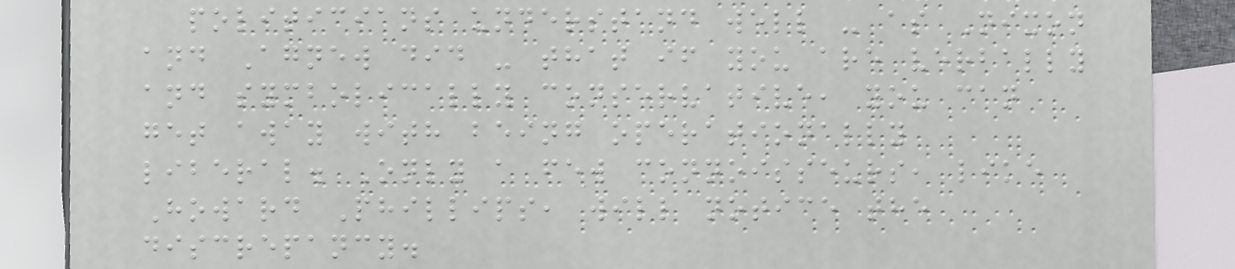politicians understand well - as Nixon
and Agnew did - that if you are verbally
and symbolically conservative, you can
get away with being operationally
liberal. Only a few connoisseurs, like
Howard Phillips, will notice the
discrepancy.
